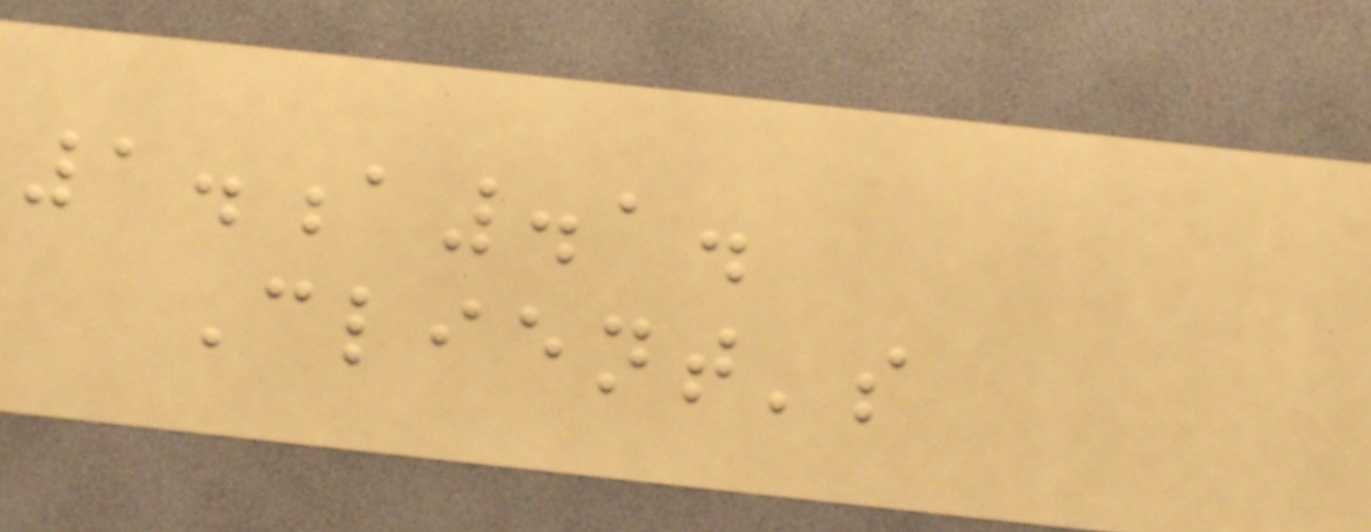1.a.1.
Client's
